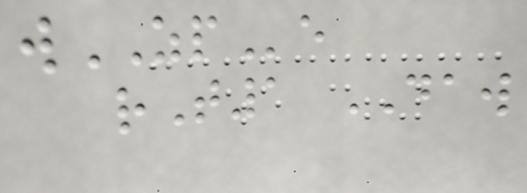wZPe
rT1 DAW
